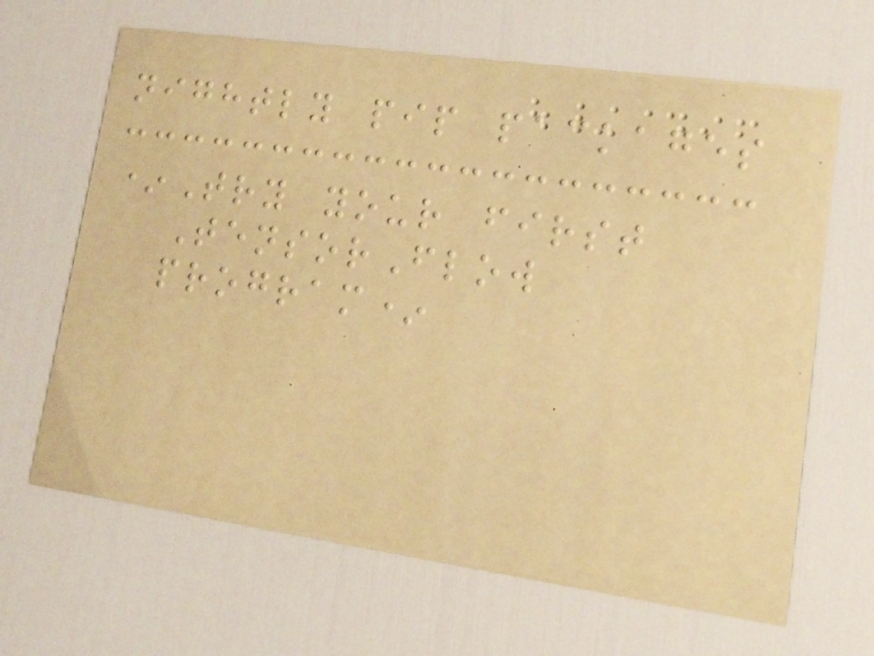nightly pip packages
*Try your first
TensorFlow
program*
